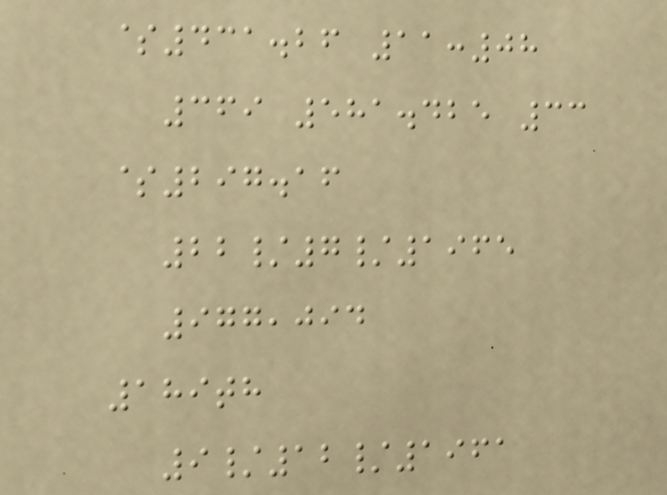$431.26 11:08
369 581.425 33
$297.16
22/7/1965
977,094
189th
9/12/1961
